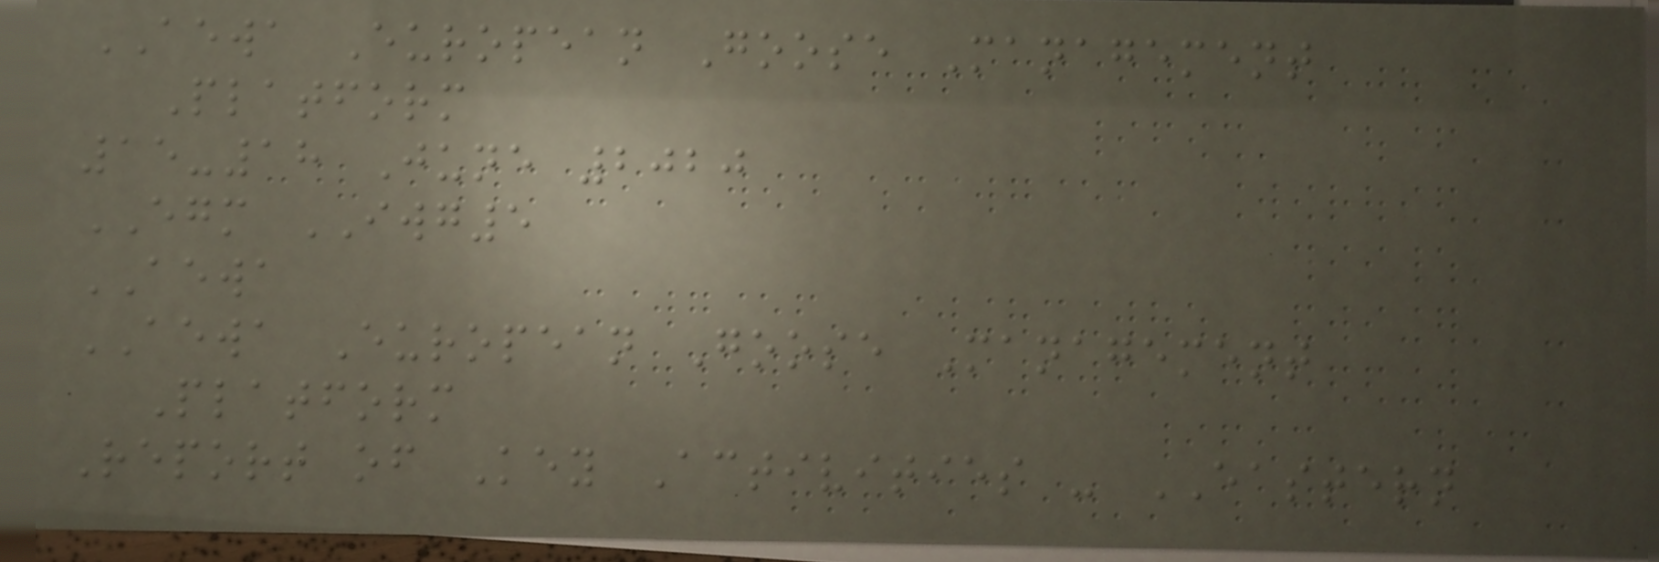AEWA European Goose Management
Platform
15-18 June 2020
EGM IWG5
AEWA
AEWA European Goose Management
Platform
Report of Key Activities - EASTERN
